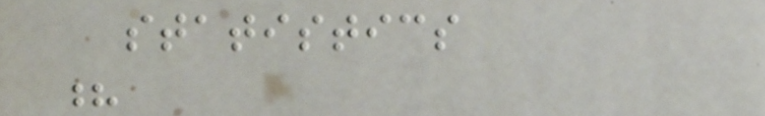statistics
?
